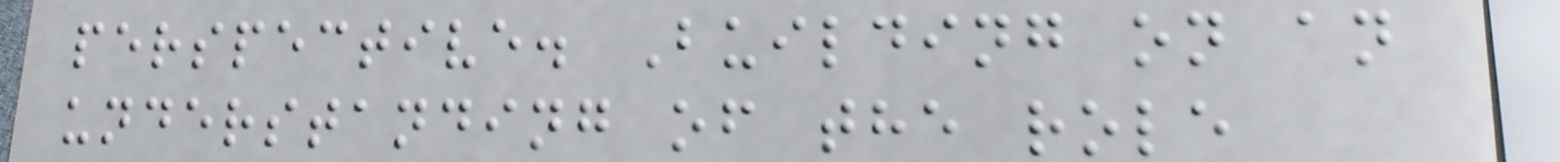perspective. Building on an
understanding of the role
